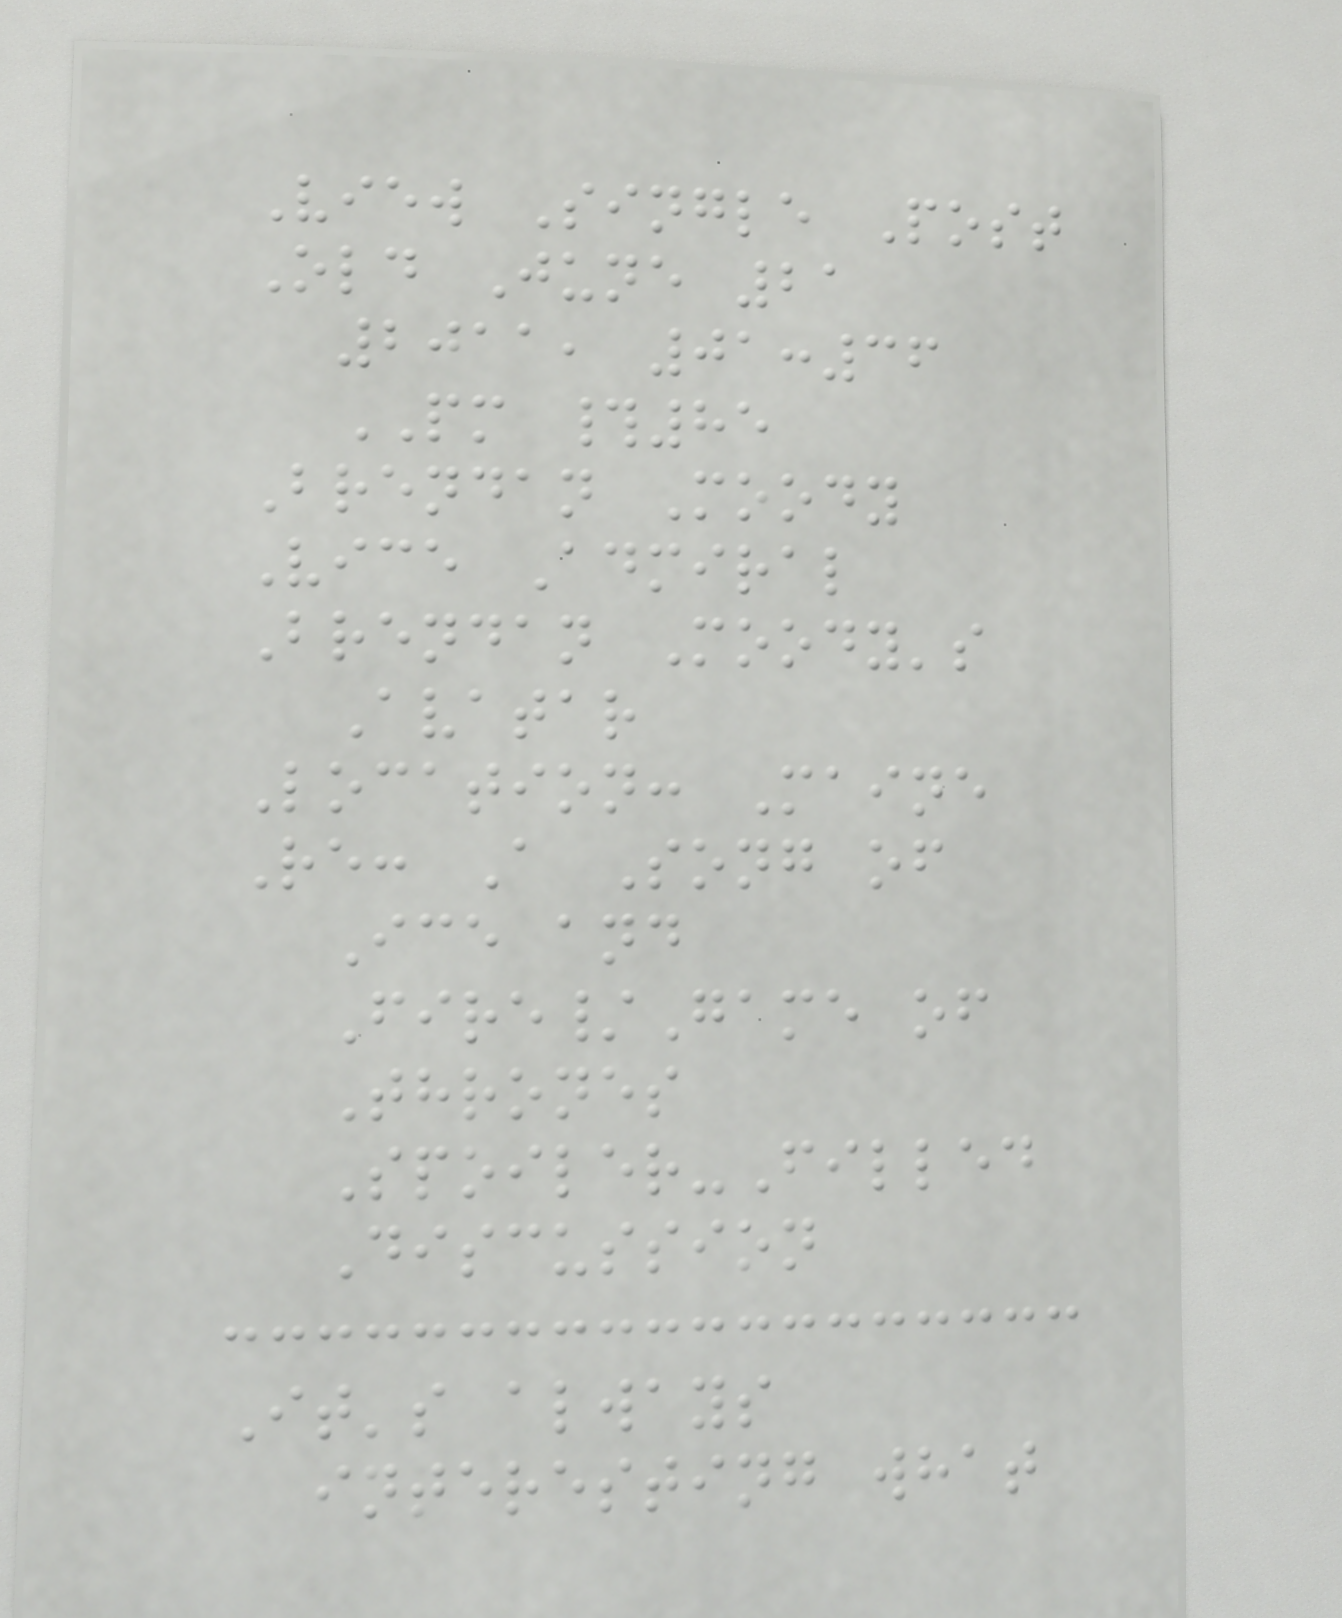View Single Post
Old June 21
2011, 01:36
PM #85
Brendan Moody
Vice Admiral
Brendan Moody's
Avatar
Location: Maine
Re: A Song of
Ice and
Fire/Game of
Thrones
Spoiler-Filled
Discussion
It's always
interesting what
